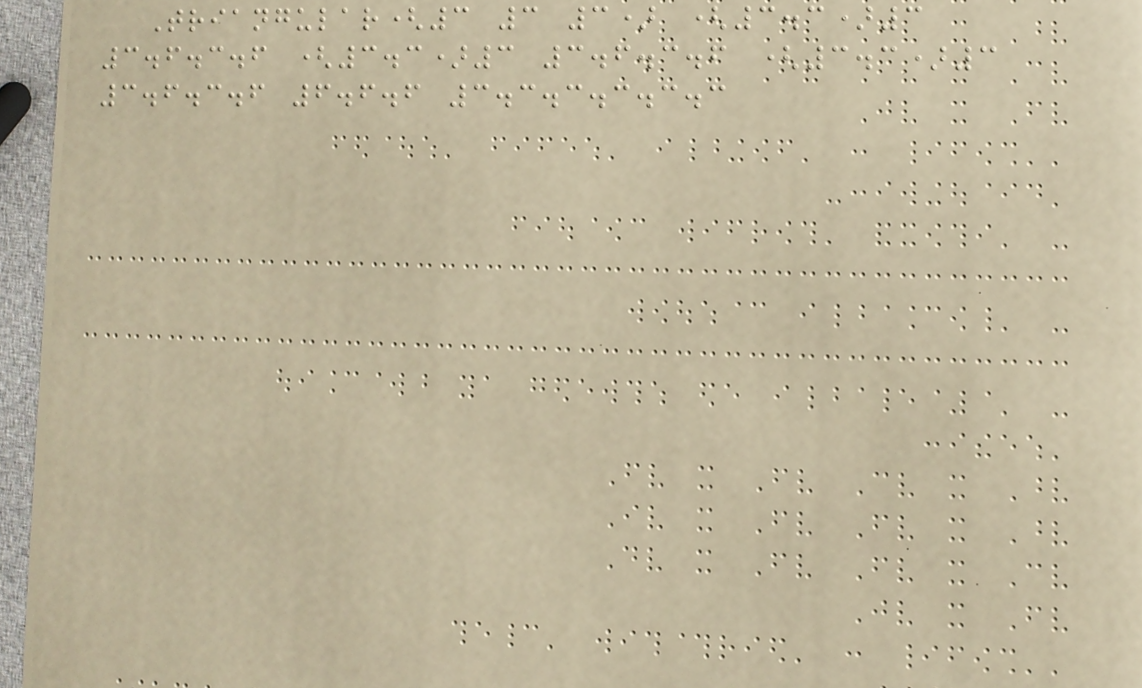Triangular(3 3 3) (3.3)3
3.6.3.6 (3.3)3 3.6.3.6 (3.3)3
3.6.3.6 6.6.6 3.3.3.3.3.3
